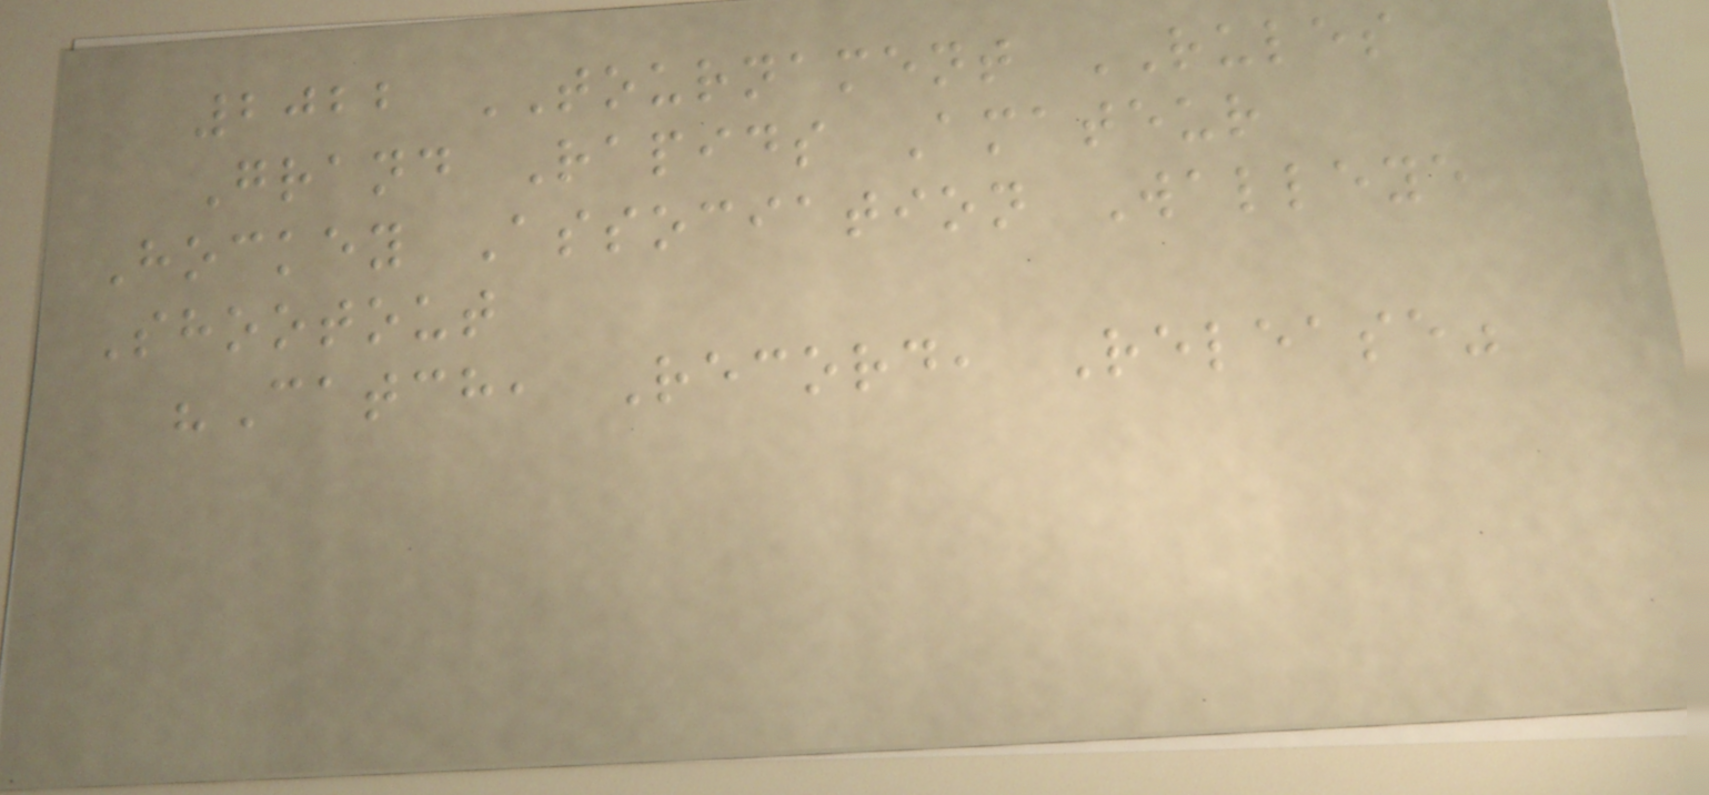2022 TOURNAMENT RULES
Grand Rapids Amateur
Hockey Association Walleye
Shootout
"Catch, Record, Release"
